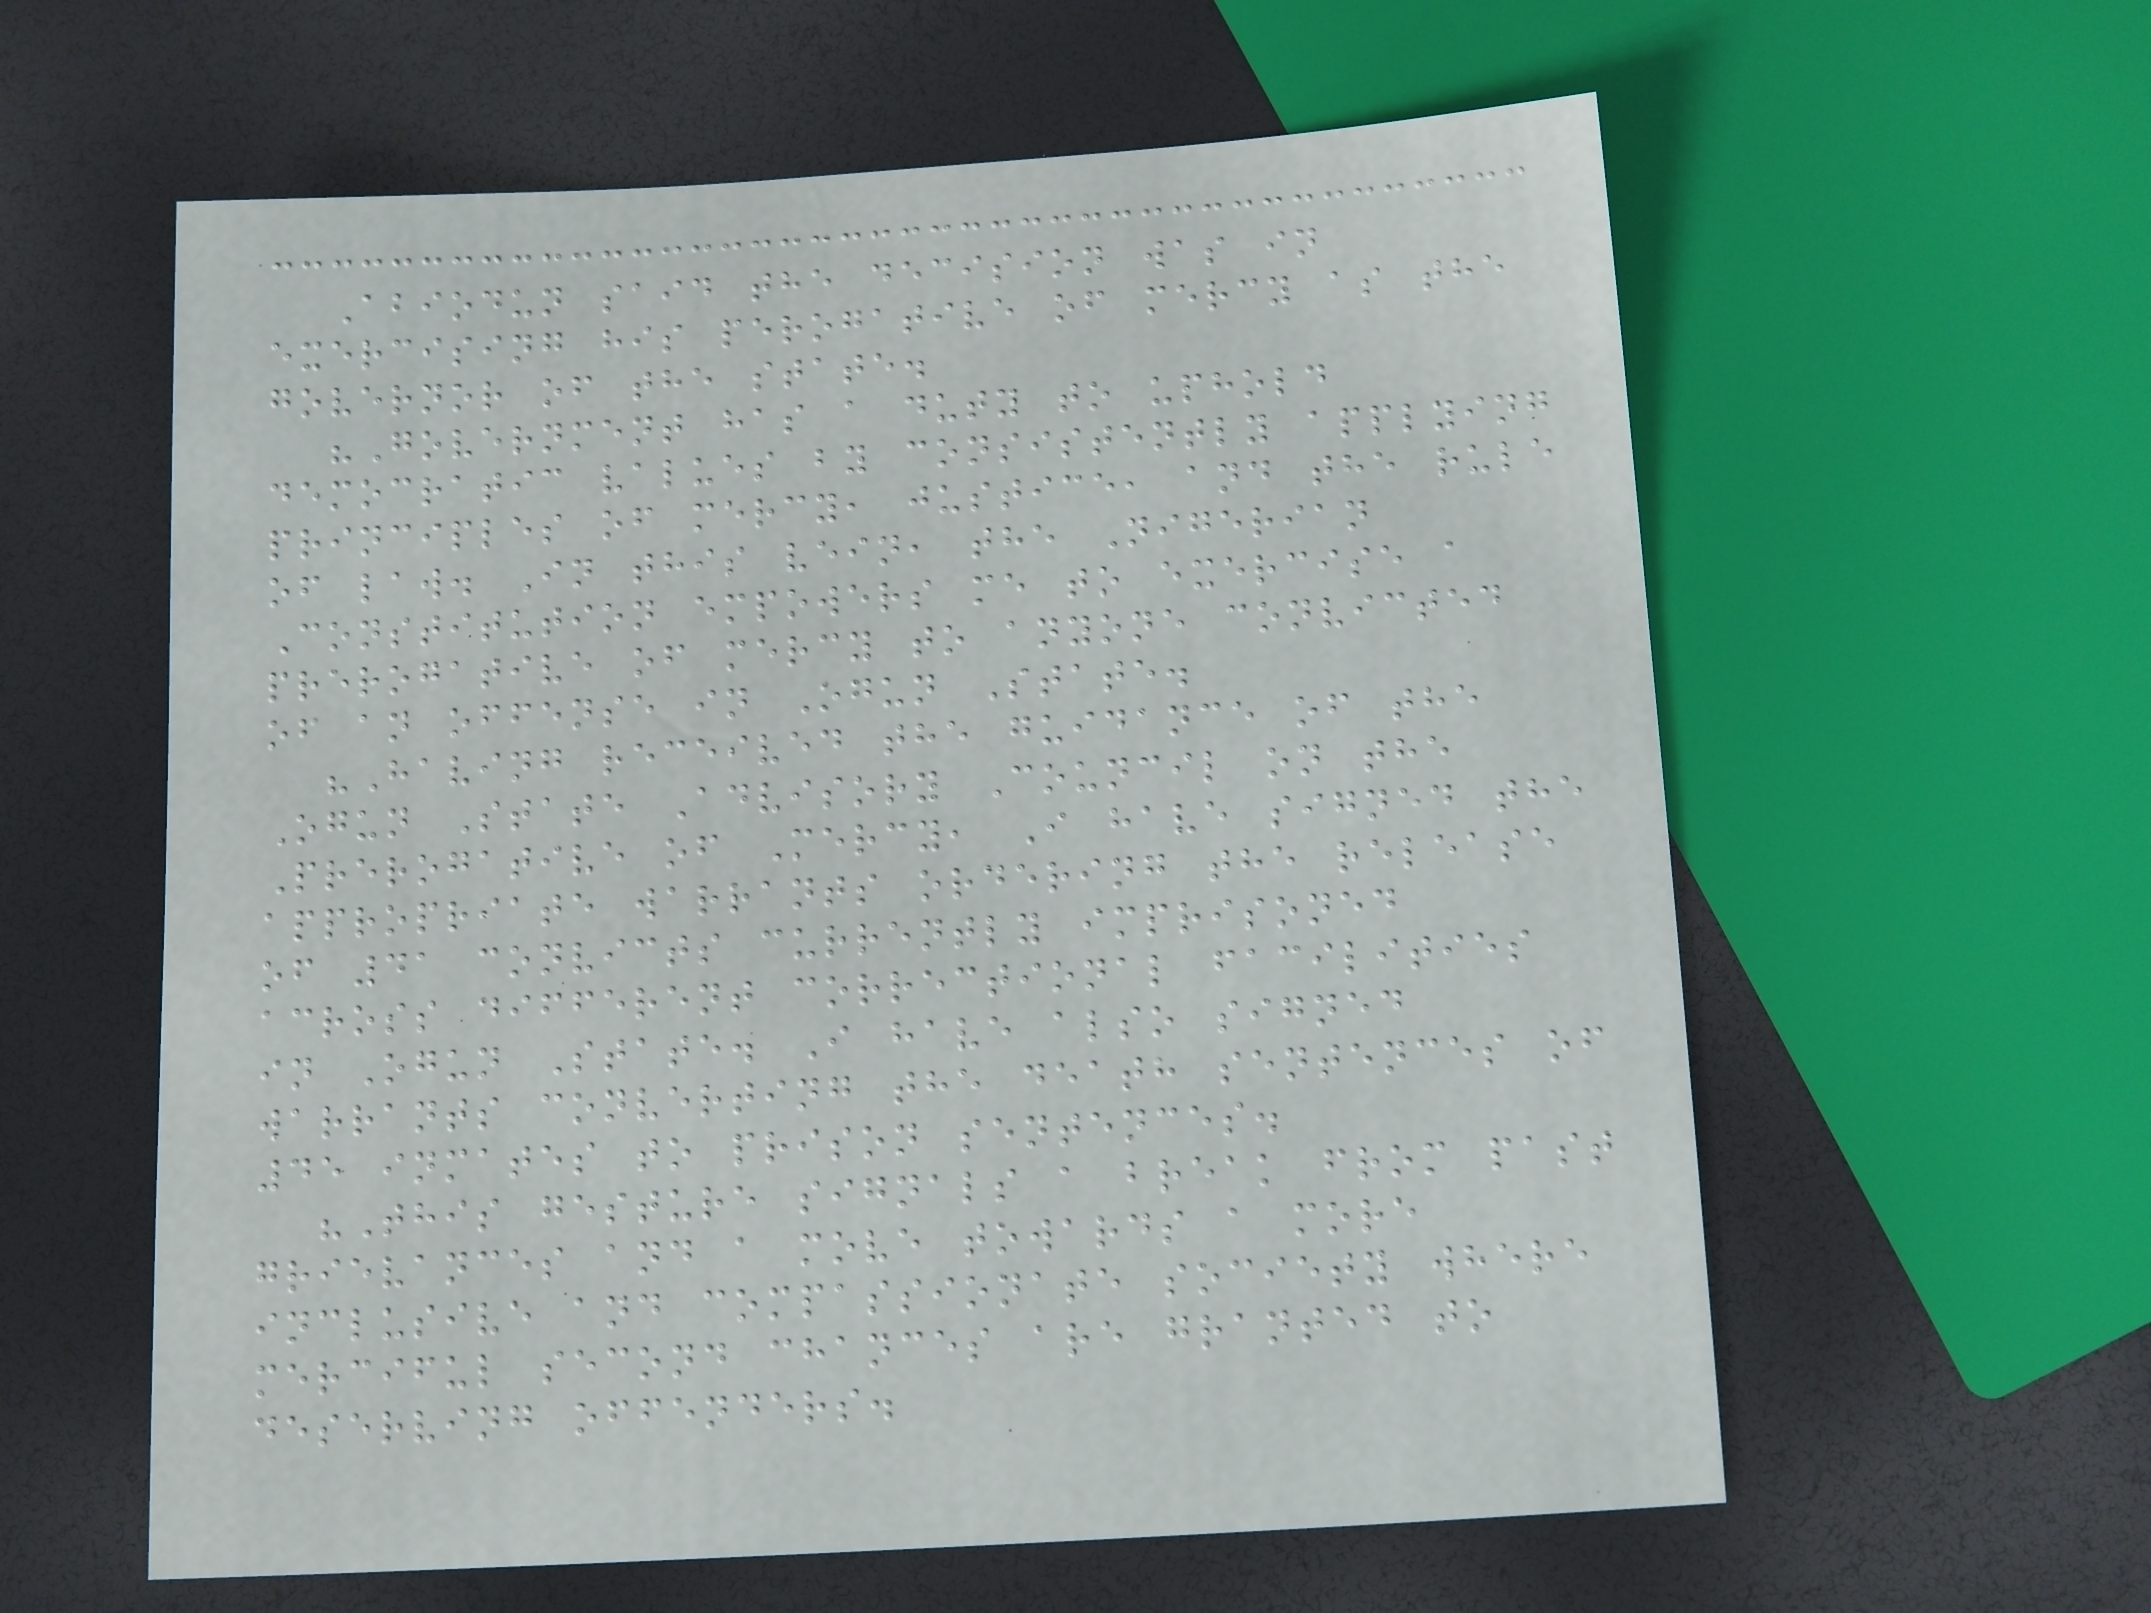Abiodun said the decision was in
exercising his perogative of mercy as the
governor of the state.
"Government has a duty to uphold
democratic values by consistently applying
principles of mercy, justice, and the rule
of law. In this vein, the Nigerian
Constitution empowers me to exercise a
prerogative of mercy to anyone convicted
of an offense in Ogun State.
"Having received the guidance of the
Ogun State Advisory Council on the
Prerogative of Mercy, I have signed the
appropriate warrants ordering the release
of 41 convicts currently imprisoned
across different correctional facilities
in Ogun State. I have also signed
warrants converting the death sentences of
45 inmates to prison sentences.
"This gesture signals a break from past
grievances and a move towards a more
inclusive and compassionate society where
merciful second chances are granted to
deserving offenders.
